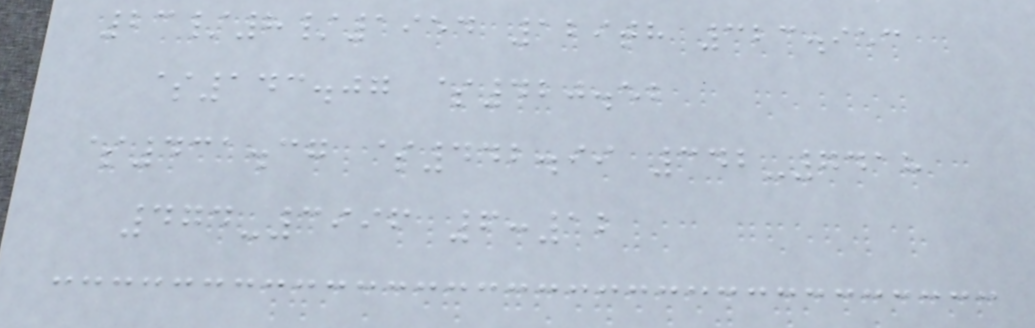23/8/1954 129th 323.953
$143.07 $420.52
$431.37 $442.99 342-7418
474-3996 6:12
